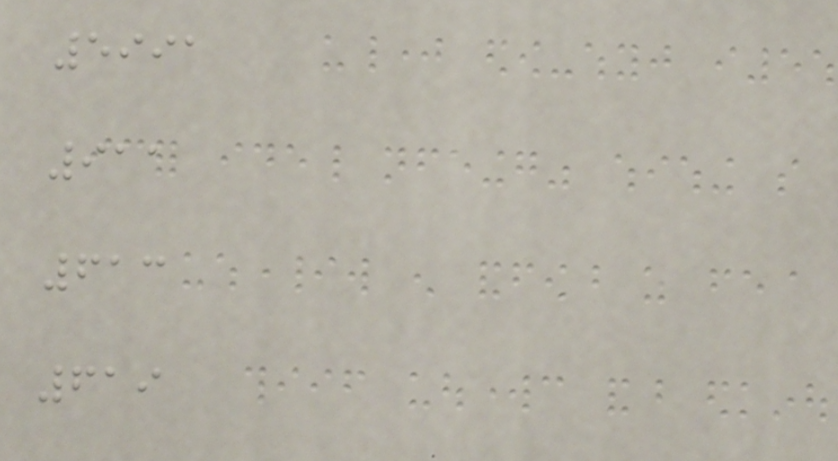5991
911
613
619
